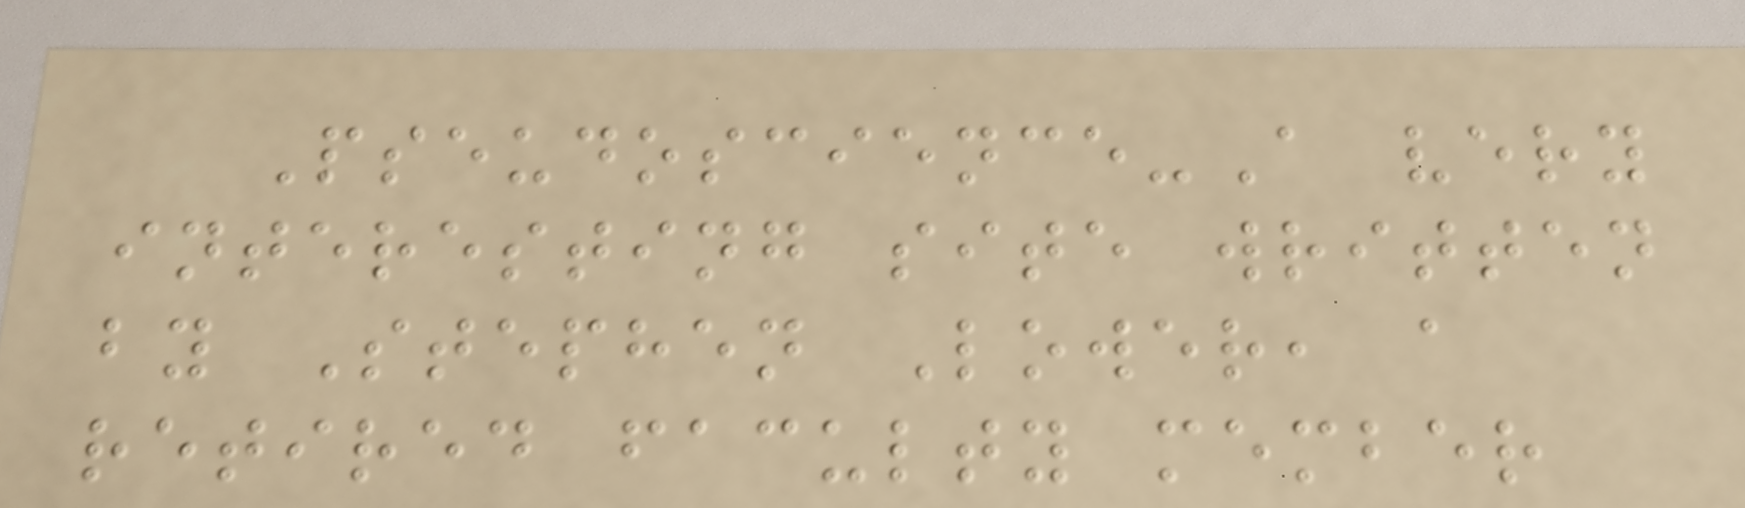Pseudoscience-A very
interesting site written
by Stephen Lower, a
retired faculty member
